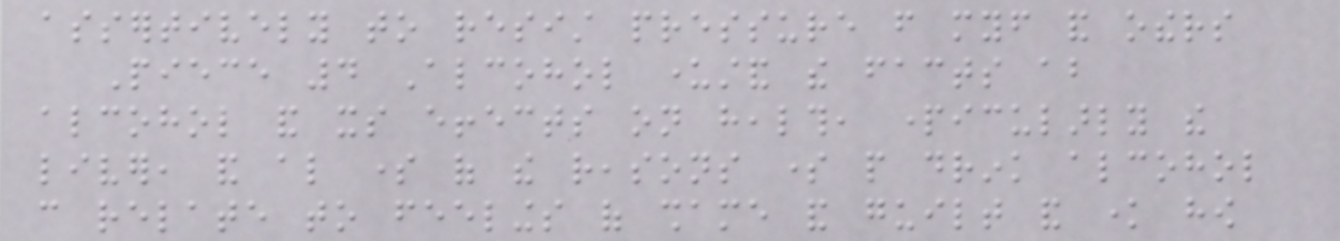assertively to resist pressure from myself and others
Piece 4 Alcohol understand the facts about
alcohol and its effects on health, particularly the
liver, and also some of the reasons some people drink alcohol
can relate to feelings of shame and guilt and know how
